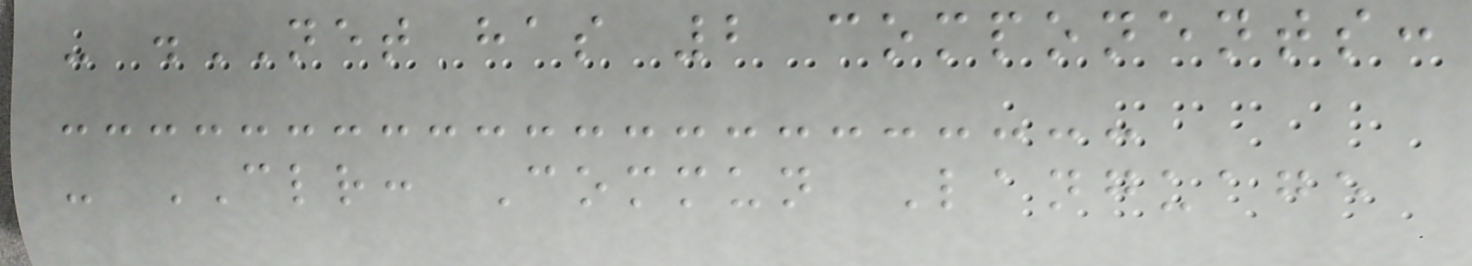- .NET has 2 components:
- CLR: Commun Language
